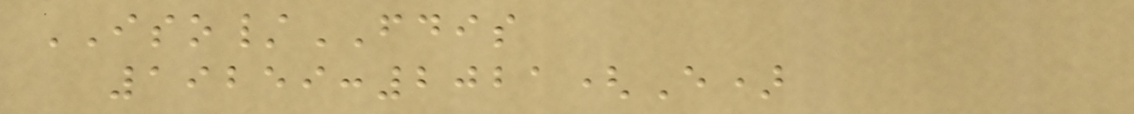ISO/FDIS
19259:2021(E)
